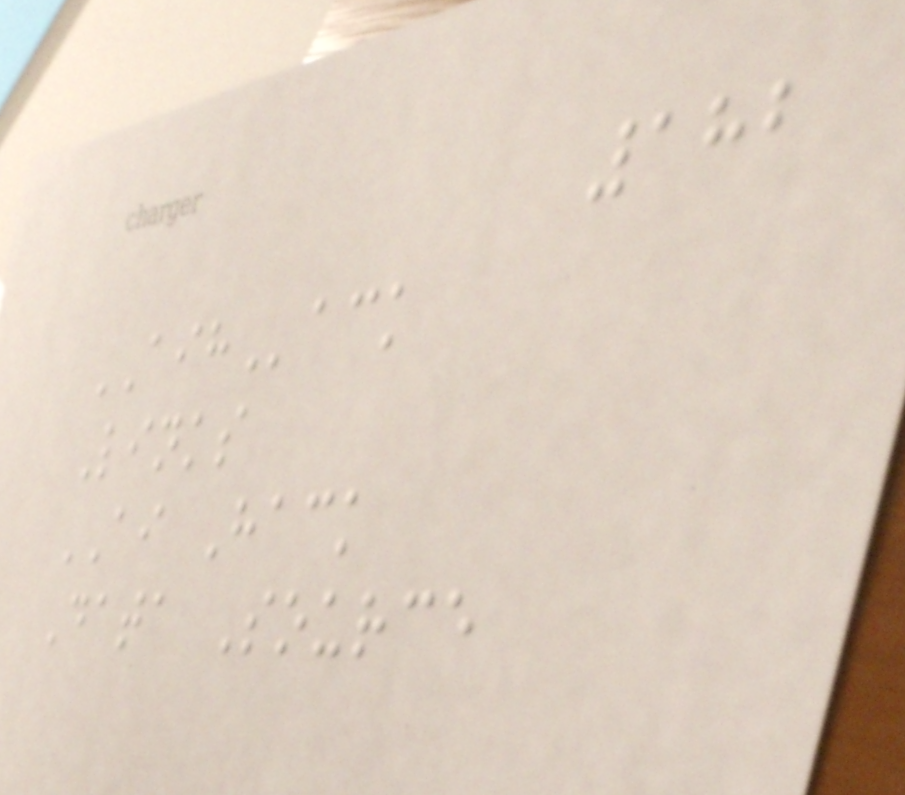182
AIHack
Links
AI Hack
Data Source
